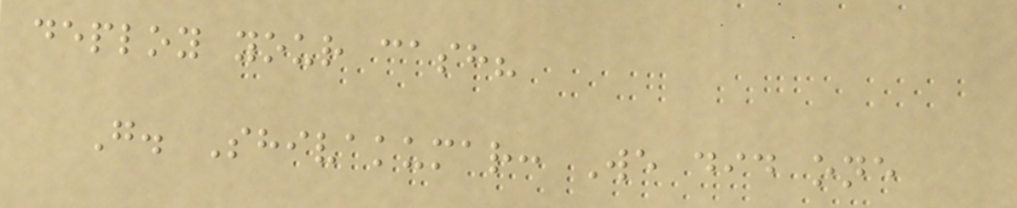deploy your cash?
G. Shivakumar: We did one
